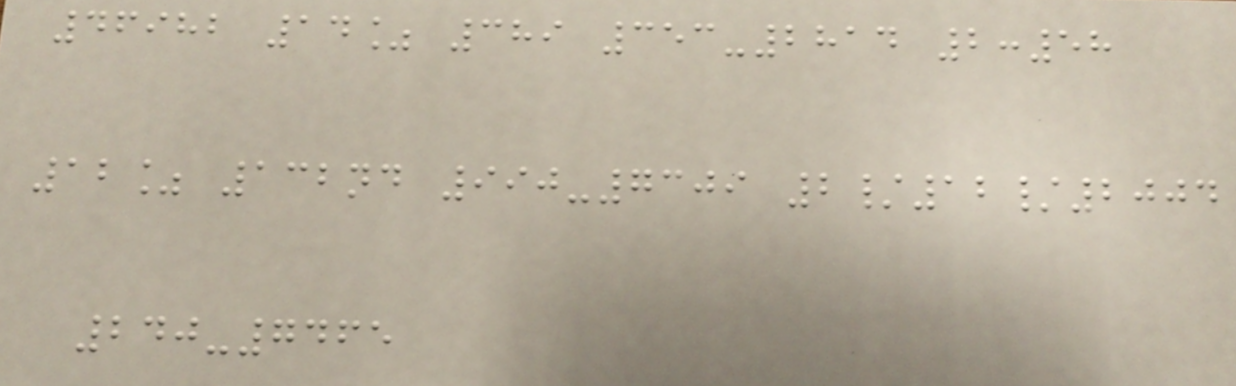46982 14% 389 353-2814 2:58
12% 132nd 990-7309 2/12/2004
240-7465
